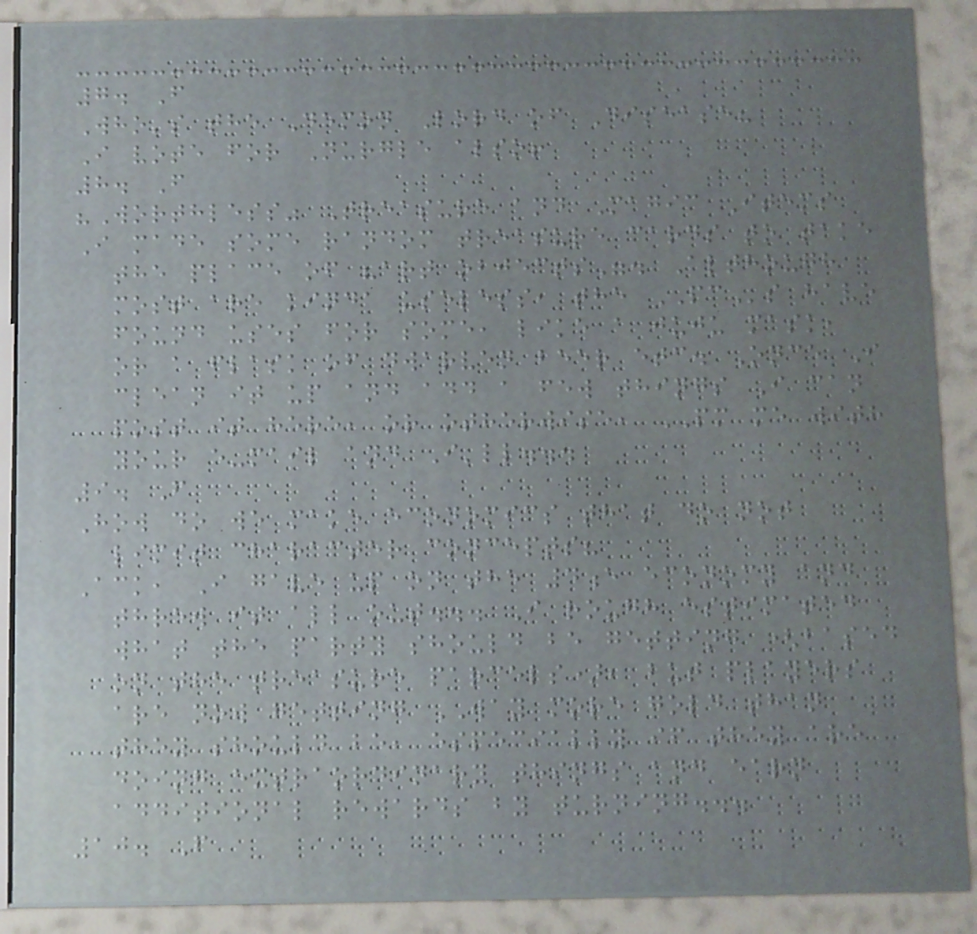7. F
Who's the Demon Lord of Disease?
I vote for Nurgle also!
8. F
"Worthless" Treasure and Magic Items
I made some random treasure cards to take
the place of "art objects". Although
most are kinda useless, the PCs have
found uses for some, like a juju mask,
or a flask of dwarven beer etc. Once I
clean it up and add a few things I can
post it here, or otherwise, PM me with
your e-mail and I'll...
9. F
How do we make economics that do not
limit character concepts?
Ack, I gave up on the 4e economy and
threw it all out... I rough estimated
what the party should be getting (based
on the treasure parcels), but players
are now getting WAY more gold than
they should be, especially if they are
doing extraordinary things and earn
additional rewards by turning...
10. F
